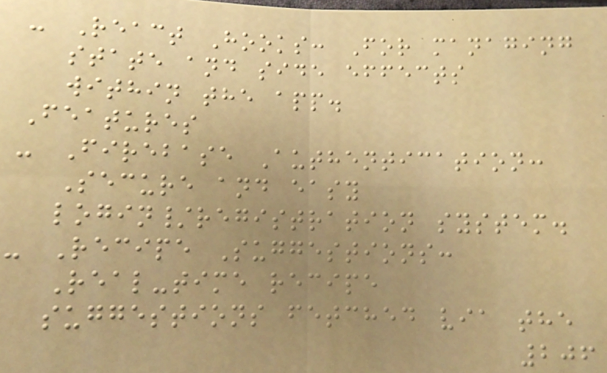- React Hooks: For managing
state and side effects
within the app.
Features
- Firebase Authentication:
Secure and easy
login/registration system.
- Recipe Suggestions:
Real-time recipe
suggestions fetched via the
206
